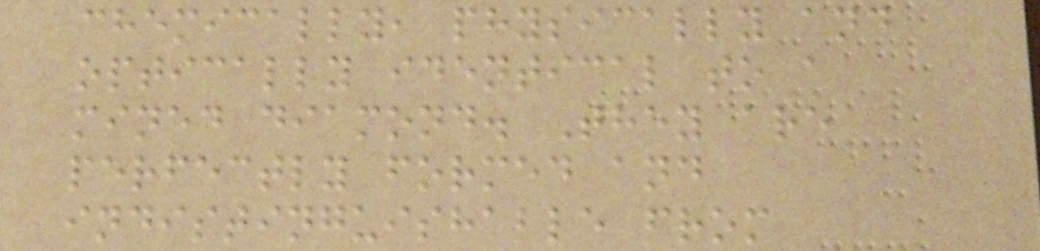chemically, physically and
optically identical to a
mined diamond. They are
perfectly formed and
indistinguishable from
